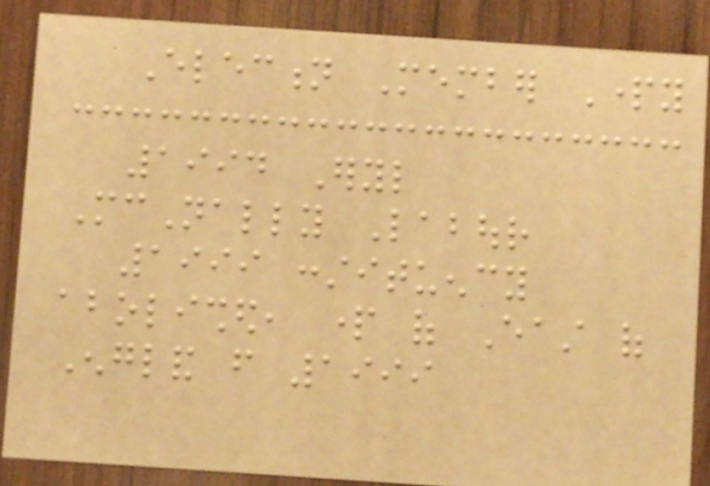Election Member Party
1994 Eryl
McNally Labour
1999 constituency
abolished, part of East of
England from 1999
